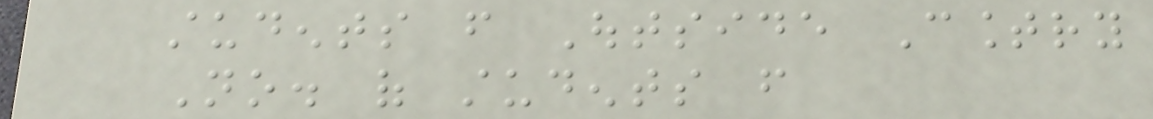students from Outside Country
No. of students from
